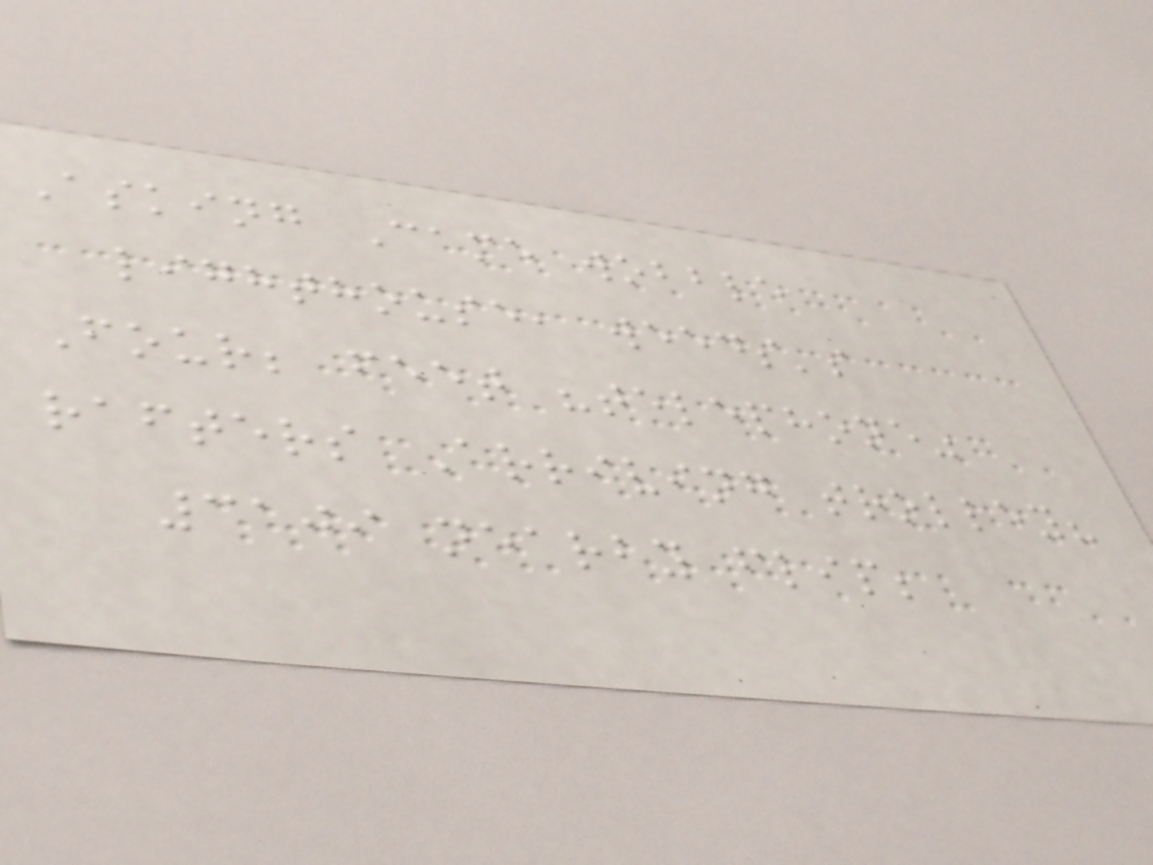Asking Came wobble
lighthouse, weeds's
Four; feet "telephone"
rafters Arriving trolley?
3109 nearby flip;
